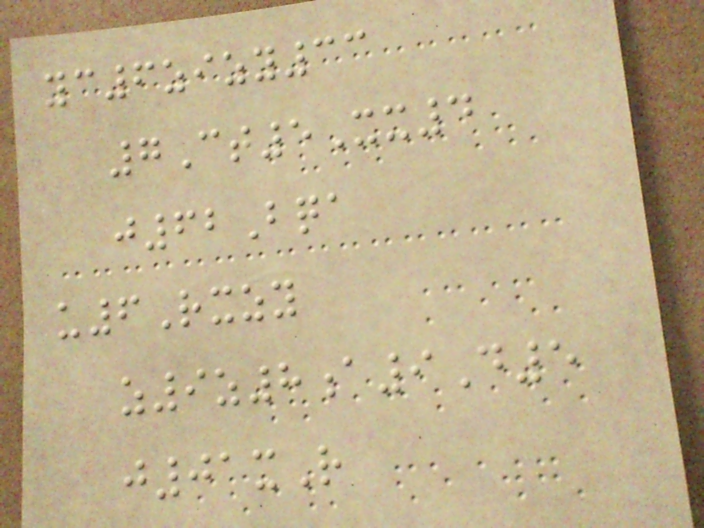yc6zizy33
7Ct5Xx4
j62Bqa
u6Rxzy
z9z8a9D5
j01xR
